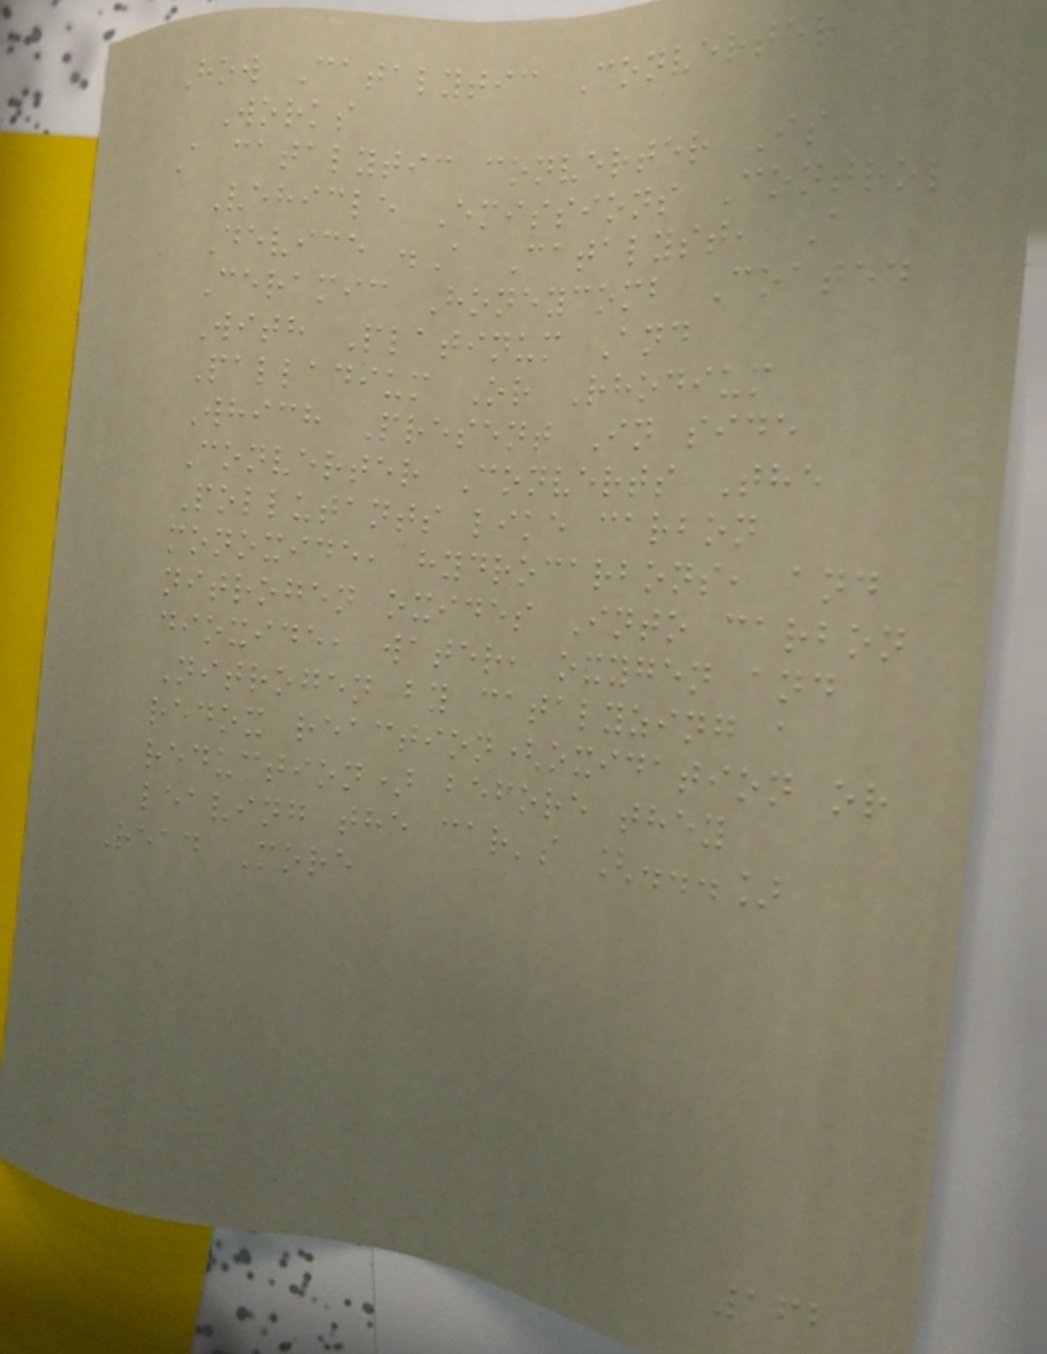How Catalytic Converter
Works
A catalytic converter Is a
Vehicle Emissions Control
Device .A Catalyst, A
Ceramic Honeycomb Coated
With Platinum And
Palladium Or Rhodium
Which Present In side
Converter Converts The
Pollutants like carbon
monoxide, hydrocarbons, and
nitrogen oxides Into carbon
dioxide, water, oxygen and
Nitrogen by catalyzing a
redox reaction(oxidation or
reduction) before they
leaving the car's [...]
Read More
162
